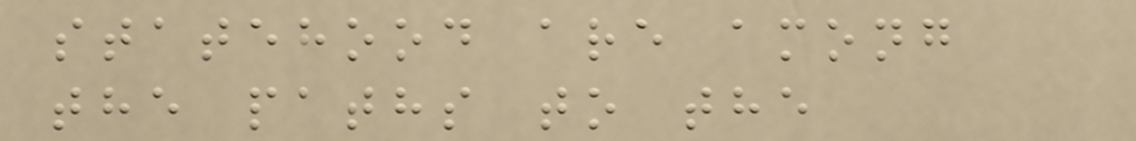statehood are among
the paths to the
